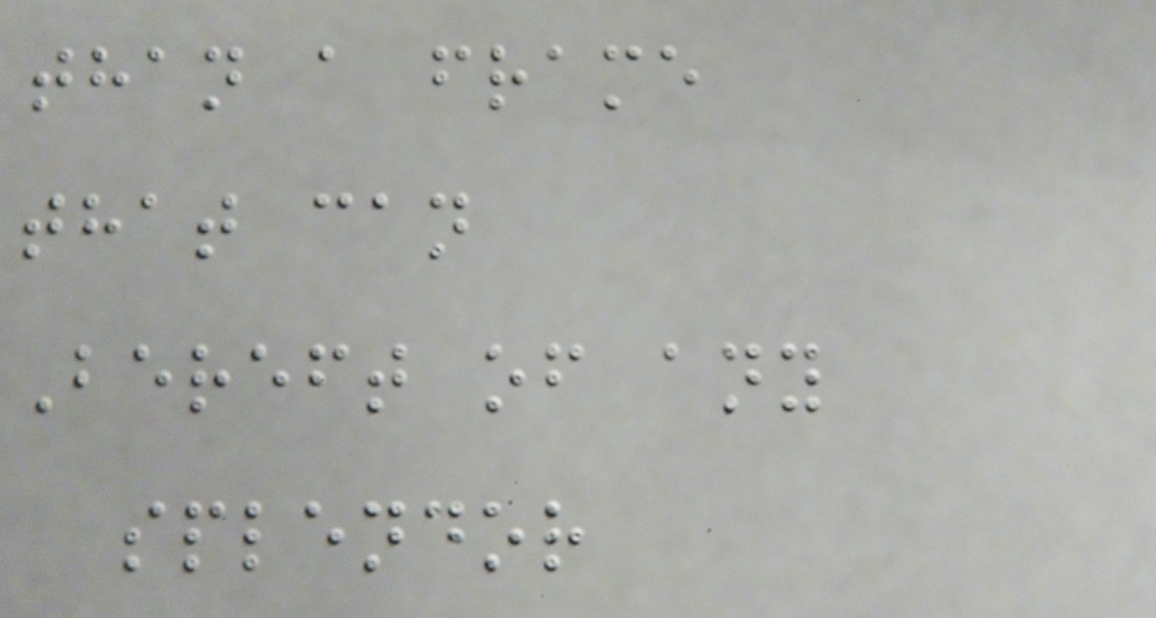than a frame
that can
Bereft of any
splendor
